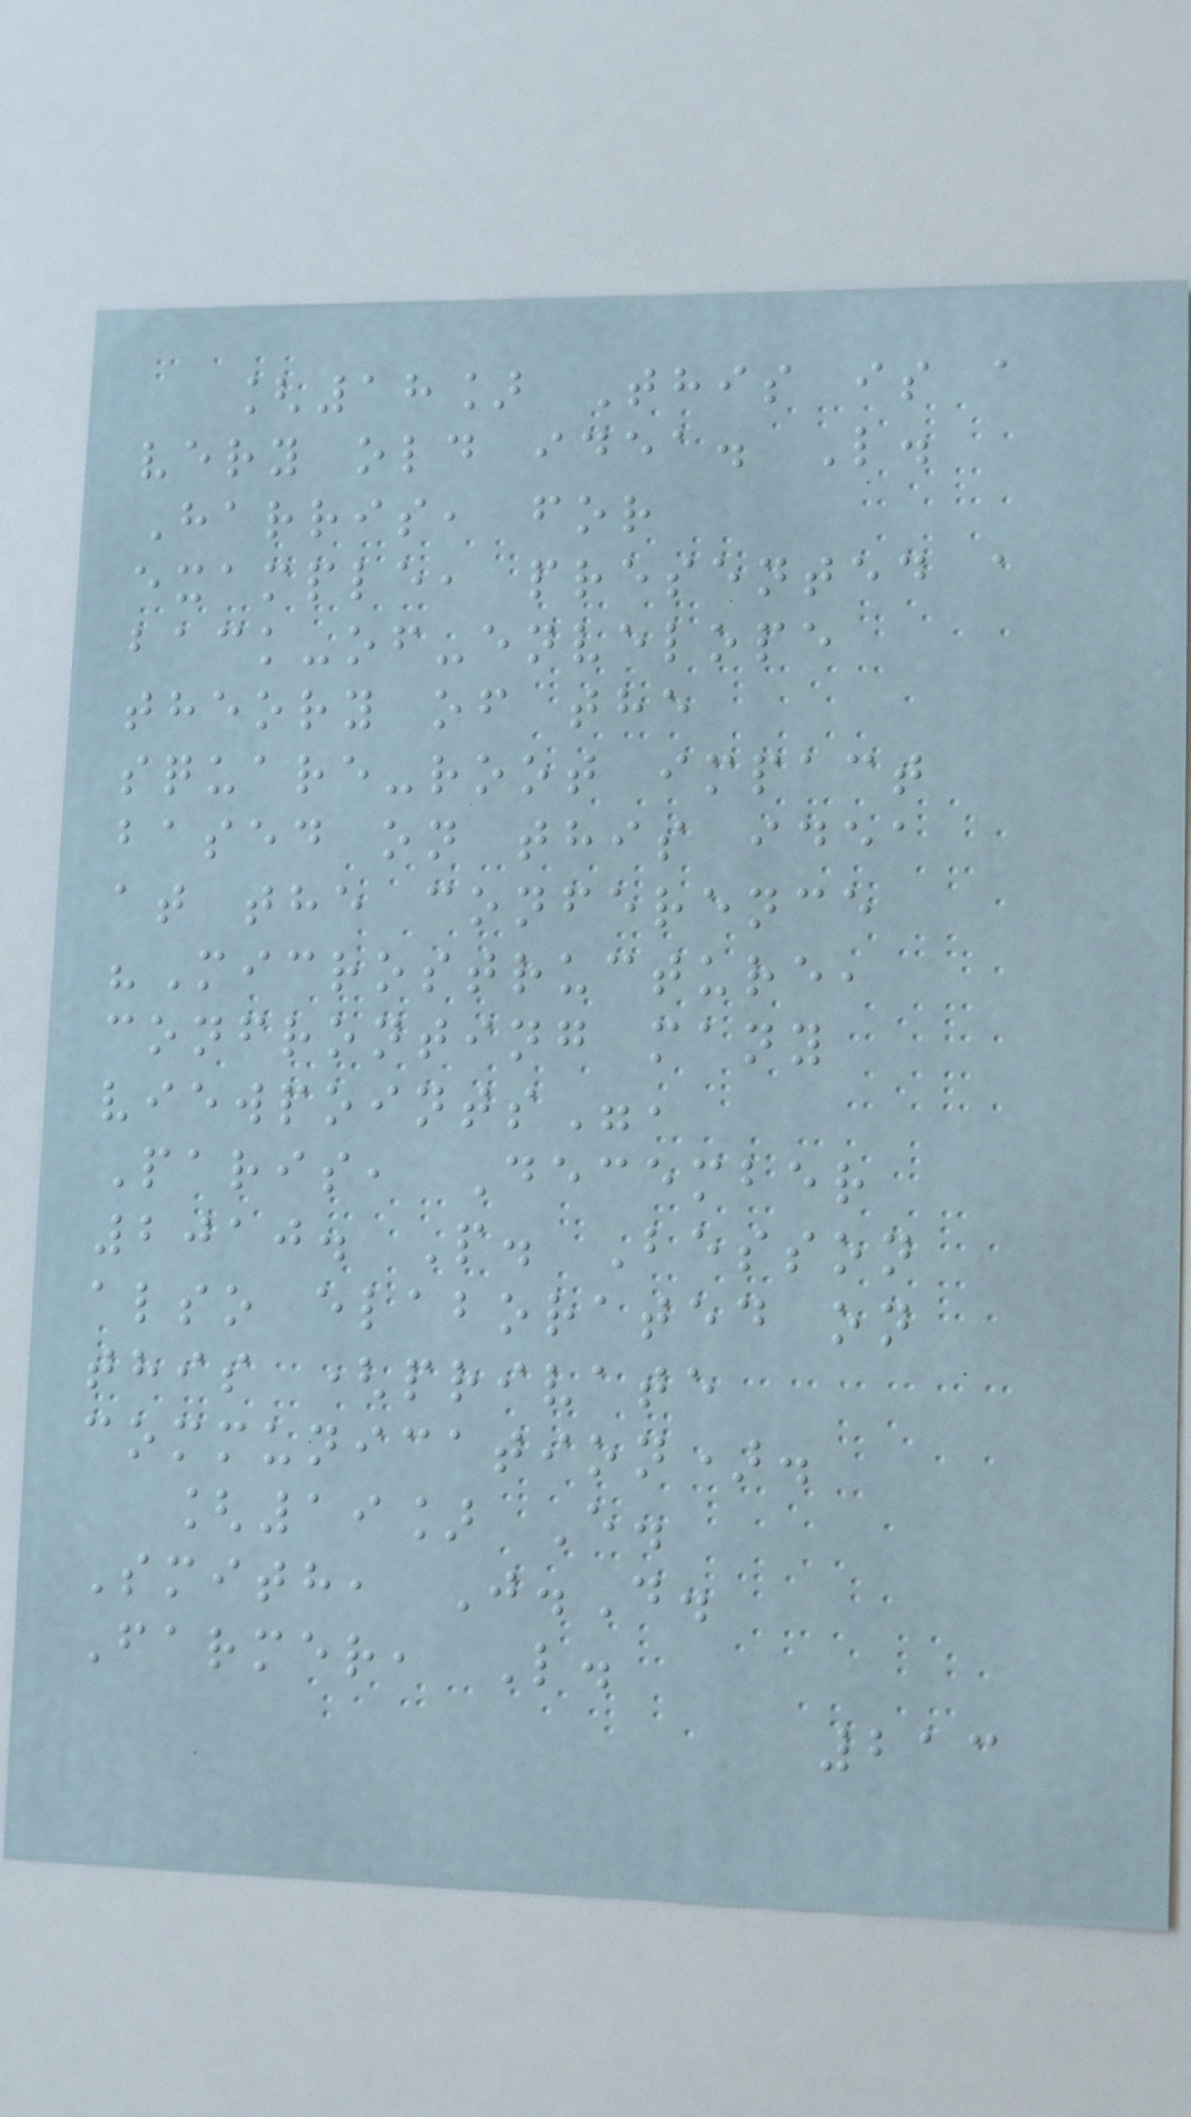[18] This is a
very old idea. L.
Harris, for
example, presented a
back-of-envelope
theory of the
square-root impact
based on this idea
at the conference
"Microstructure,
confronting many
viewpoints",
Paris, December
2010. P. Besson
also elaborated on
this (private
communication).
[19] E.
Smith, J.D.
Farmer, L.
213
